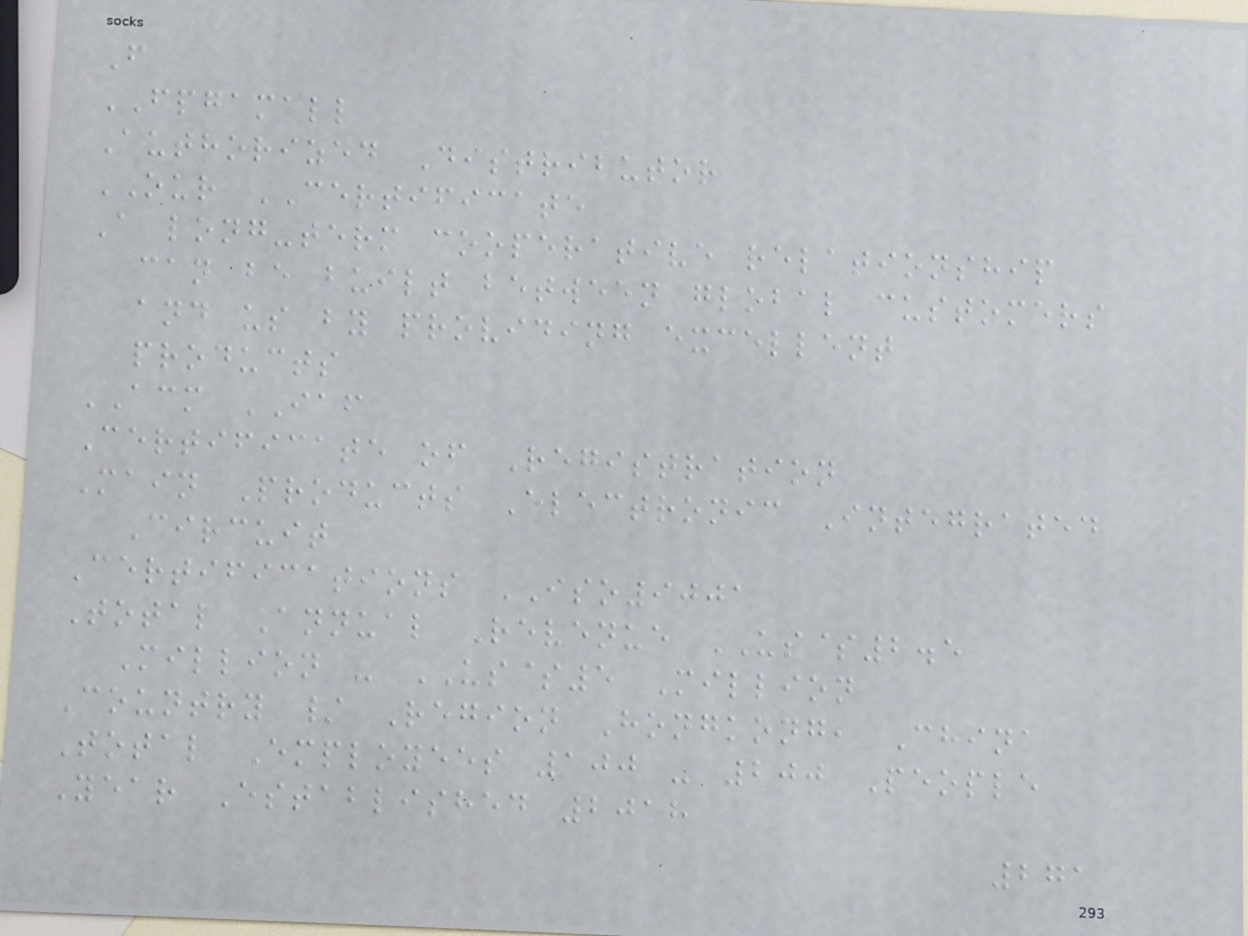F
FPGAMALL
Authorized Distributor
OUR CERTIFICATE
A long-term cooperative relationship
can be built between global customers
and us by providing excellent
products
ACM IAF
Certificate of Registration
Main Products Electronic Integrated
Circuit
Certifications ISO9001
Total Annual Revenue US$2.5
Million - US$5 Million
Country / Region Hongkong, China
Total Employees 100 - 200 People
Year Established 2018
271
